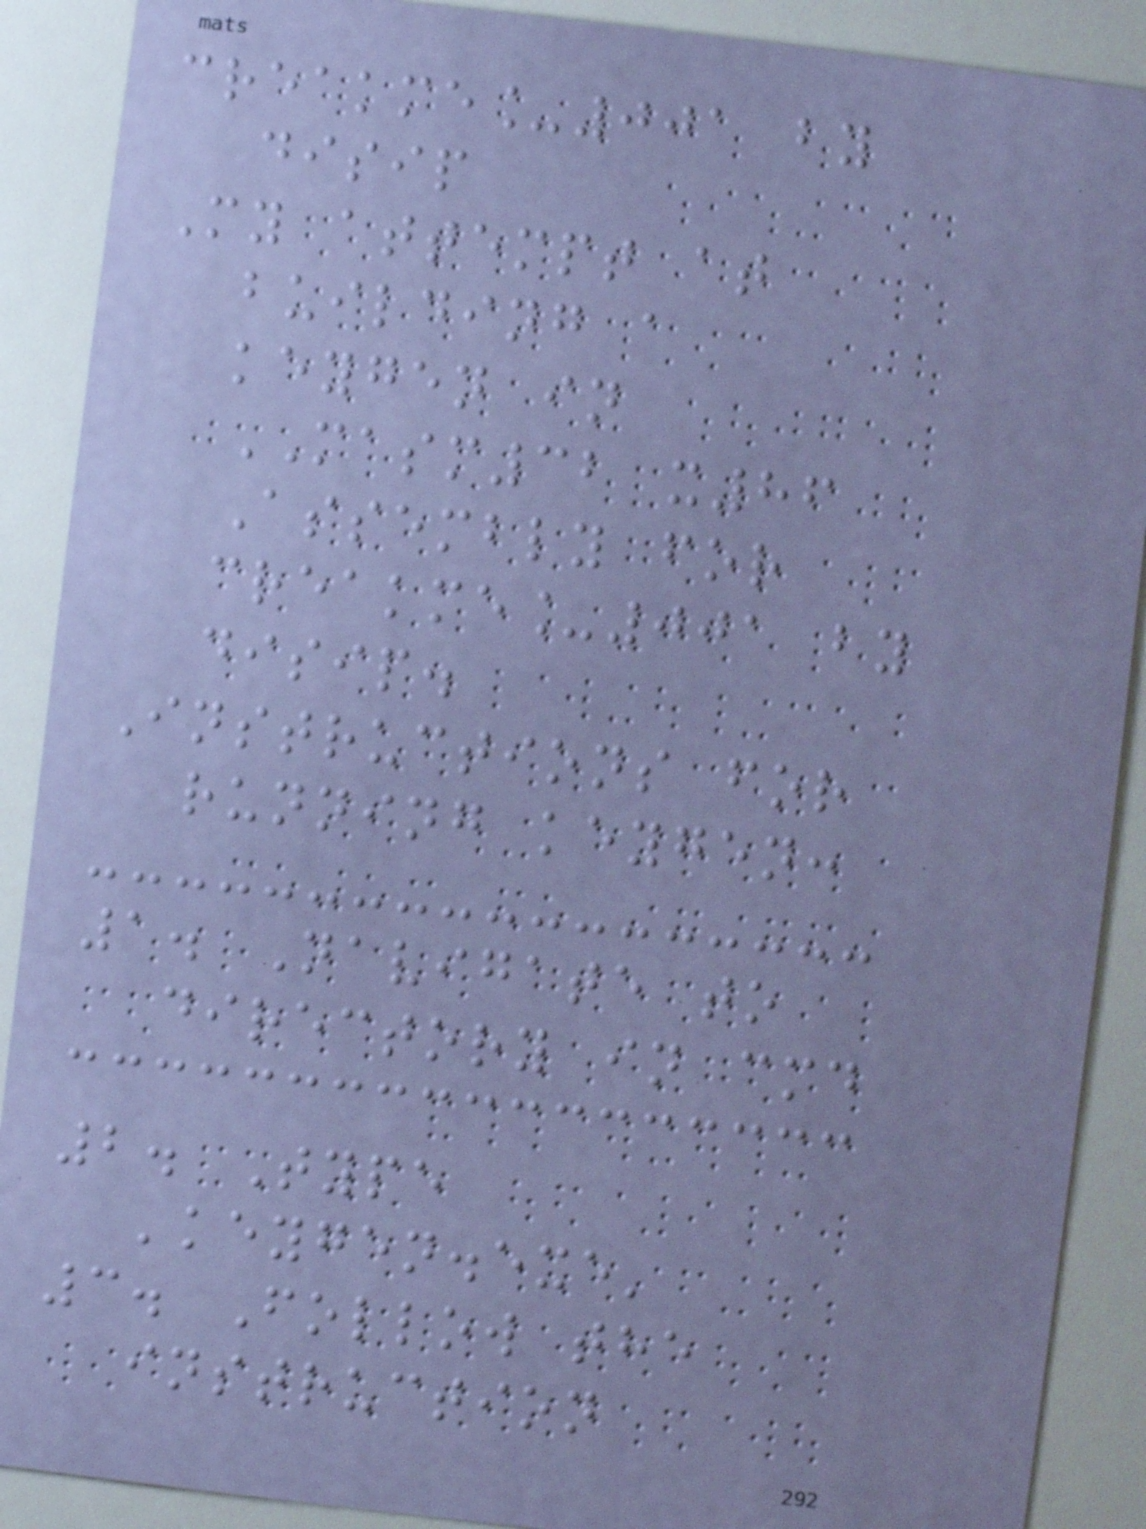creakme_001 by
disip
My attempt at
building a
keygen in
MASM32 x86
Assembly for
creakme_001 by
disip.
Instructions for
running keygen:
1. Navigate to
directory in cmd
2. Type
'keygen.exe'
3. Follow the
instruction
